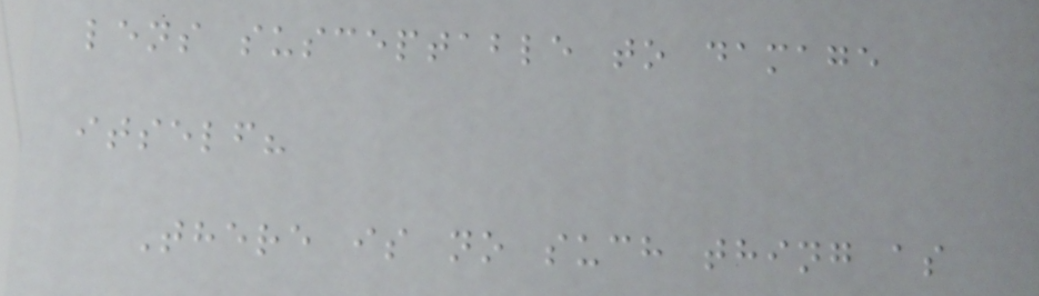lens susceptable to damage
itself?
There is no such thing as
